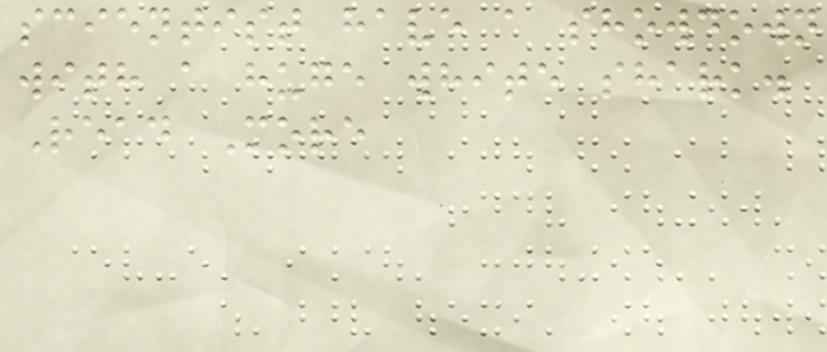scientist have a showdown
with a huge white shark.
Read More
